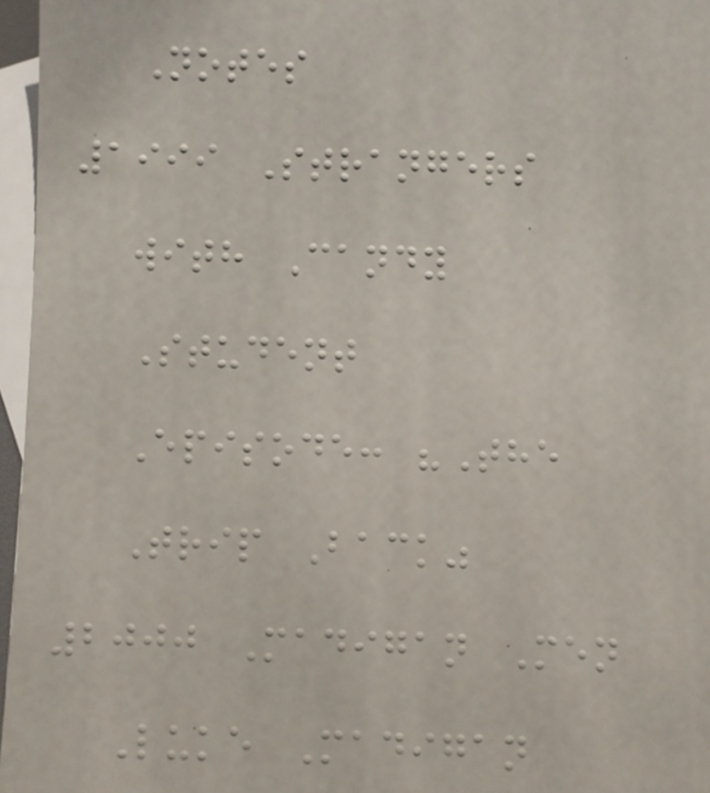Notes
1999 Strangers
with Candy
Student
Episode: "The
Trip Back"
2000 Madigan Men
Luke Madigan
